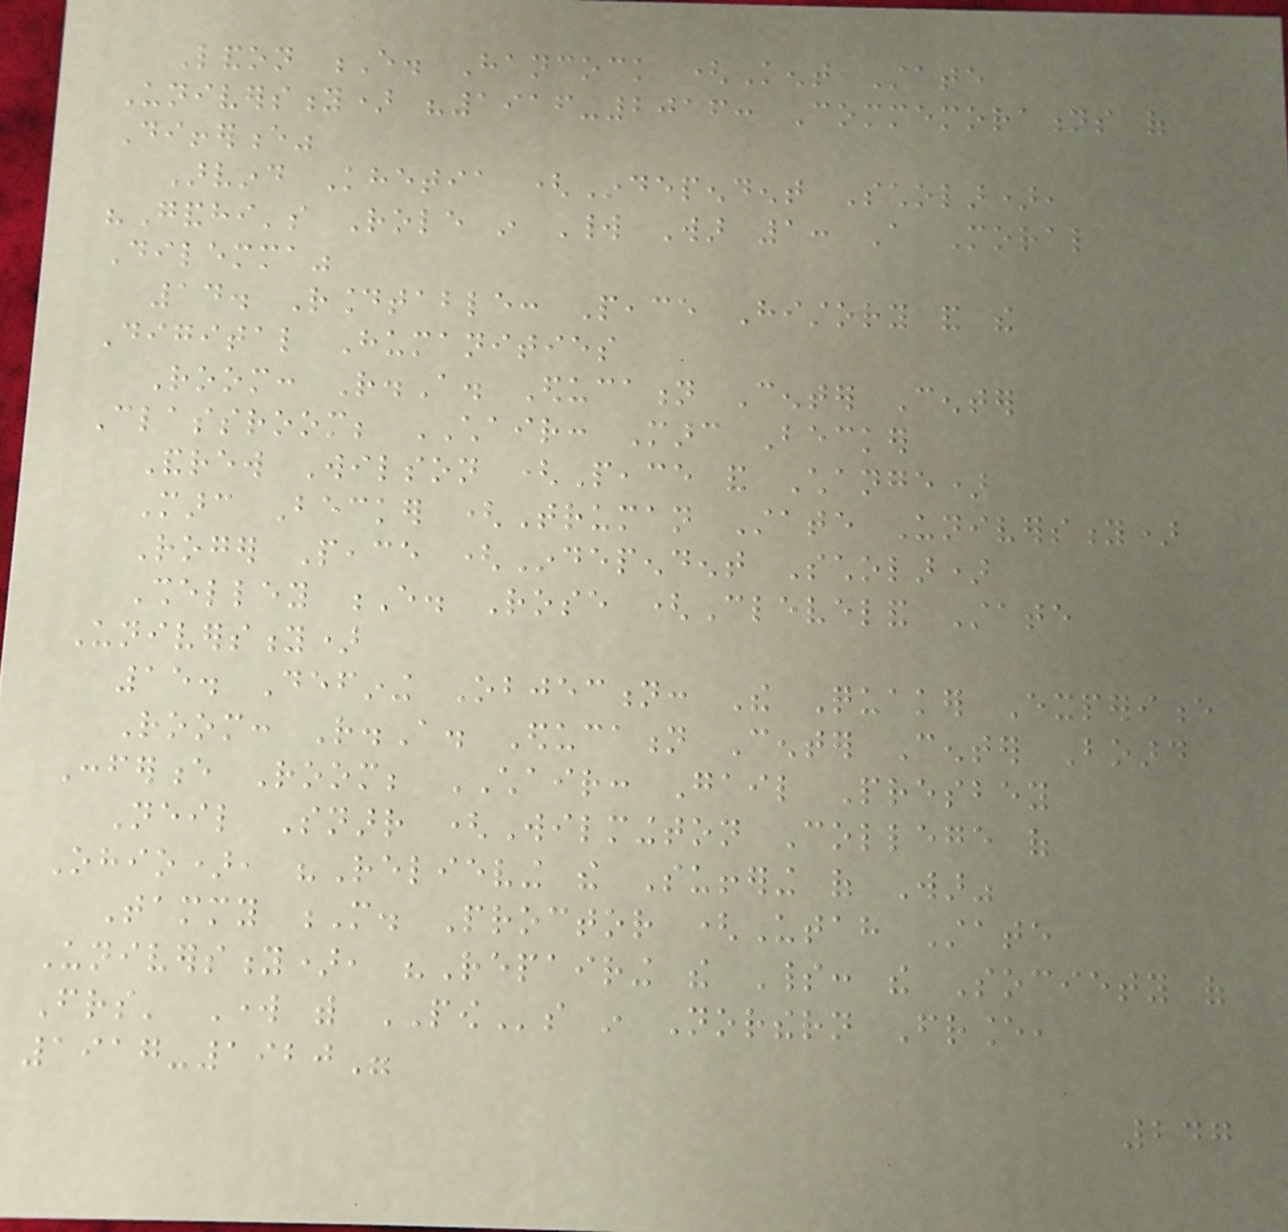Landon E. Hancock (Kent State
University) "1916-2016: Commemorations of
Difference"
Arvind Khetia (Independent Scholar),
"Gandhi's Role in World War 1: A Moral
Dilemma"
14. Roundtable: Peace History and the
Digital Humanities
Room: R.A. Education Center Center
Classroom; CHAIR: Marc Becker
Andrew Wilson (Peace and Change)
Marc Becker (Truman State University)
Roger Peace (Independent Scholar)
Shelley E. Rose (Cleveland State
University)
15. Defining Objection: The Quaker Experience
Room: R.A. Education Center Center Board
Conference Room; CHAIR: Gail Presbey
Neil Snarr (Wilmington College of
Ohio), "Relieving the Suffering of War"
Tammy M. Proctor (Utah State
University), "Repairing the Spirit: the Society of
Friends' Work with POWs in Northern France,
1917-1920"
247
